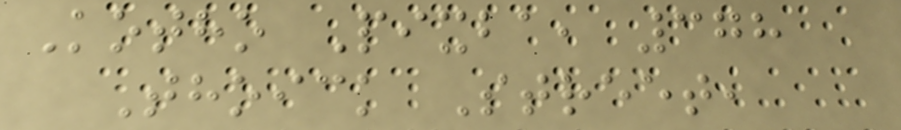Kotho Pixba, 378
Thoick Street,
